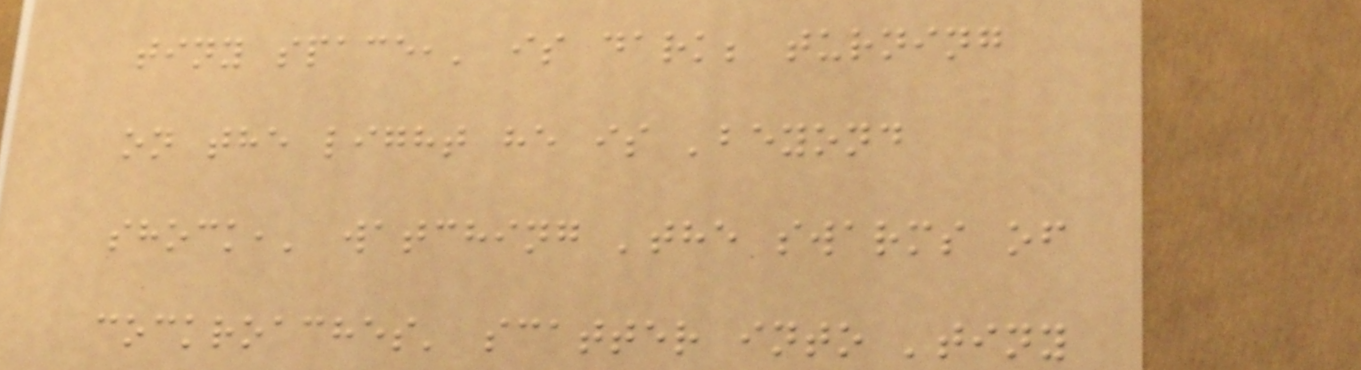tiny space,' is dark; turning
on the light he is 'beyond
shock,' watching 'the swarms of
cockroaches' scatter into 'tiny
